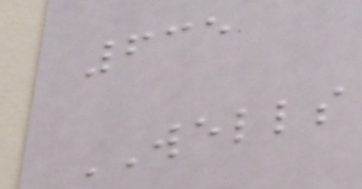635
WELLS
